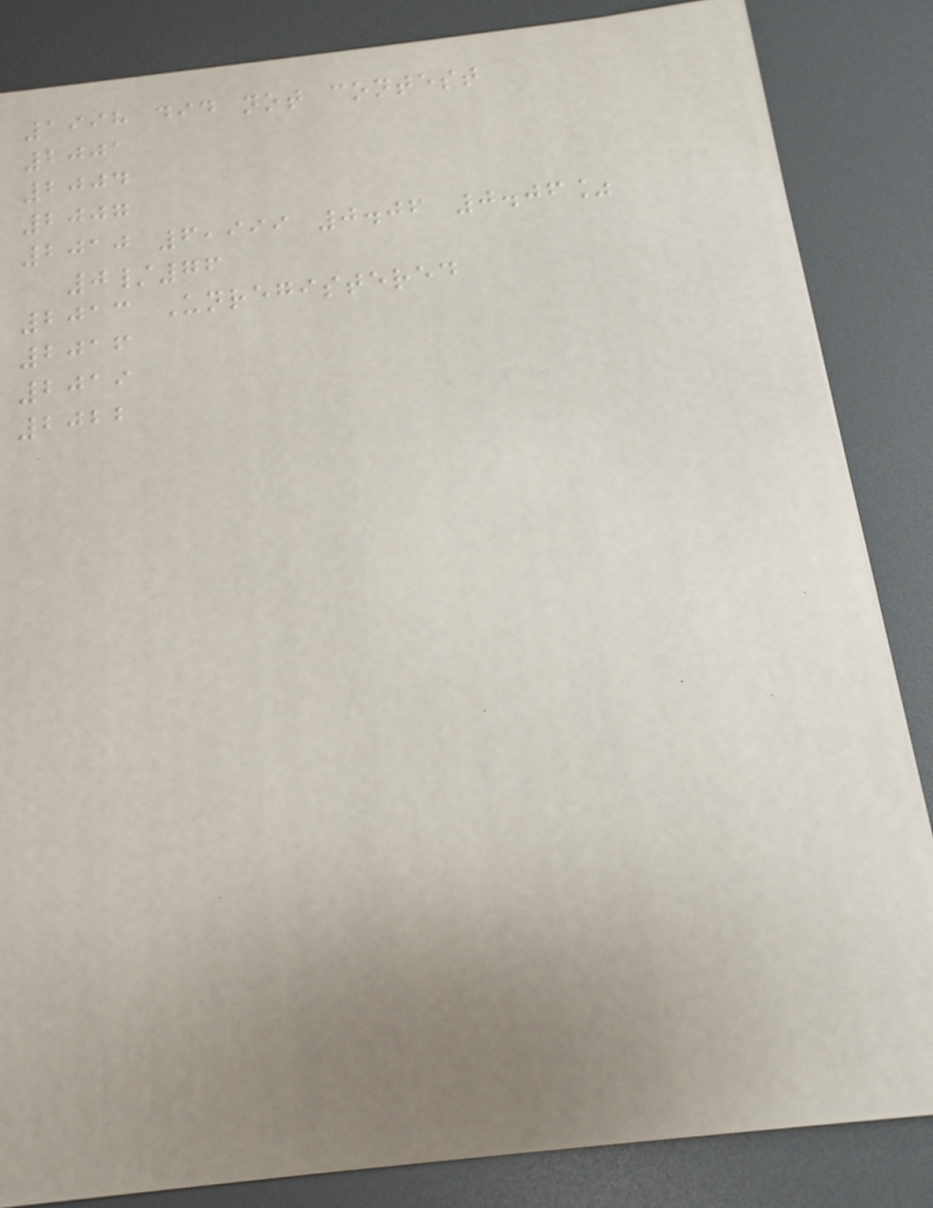1998 did not contest
2001
2004
2007
2010 6,999 0.06 0.06%
0/76
2013 Unregistered
2016
2019
2022
